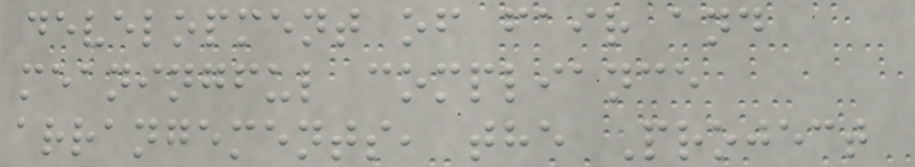development of fair and
meaningful compliance
arrangements, the Project
